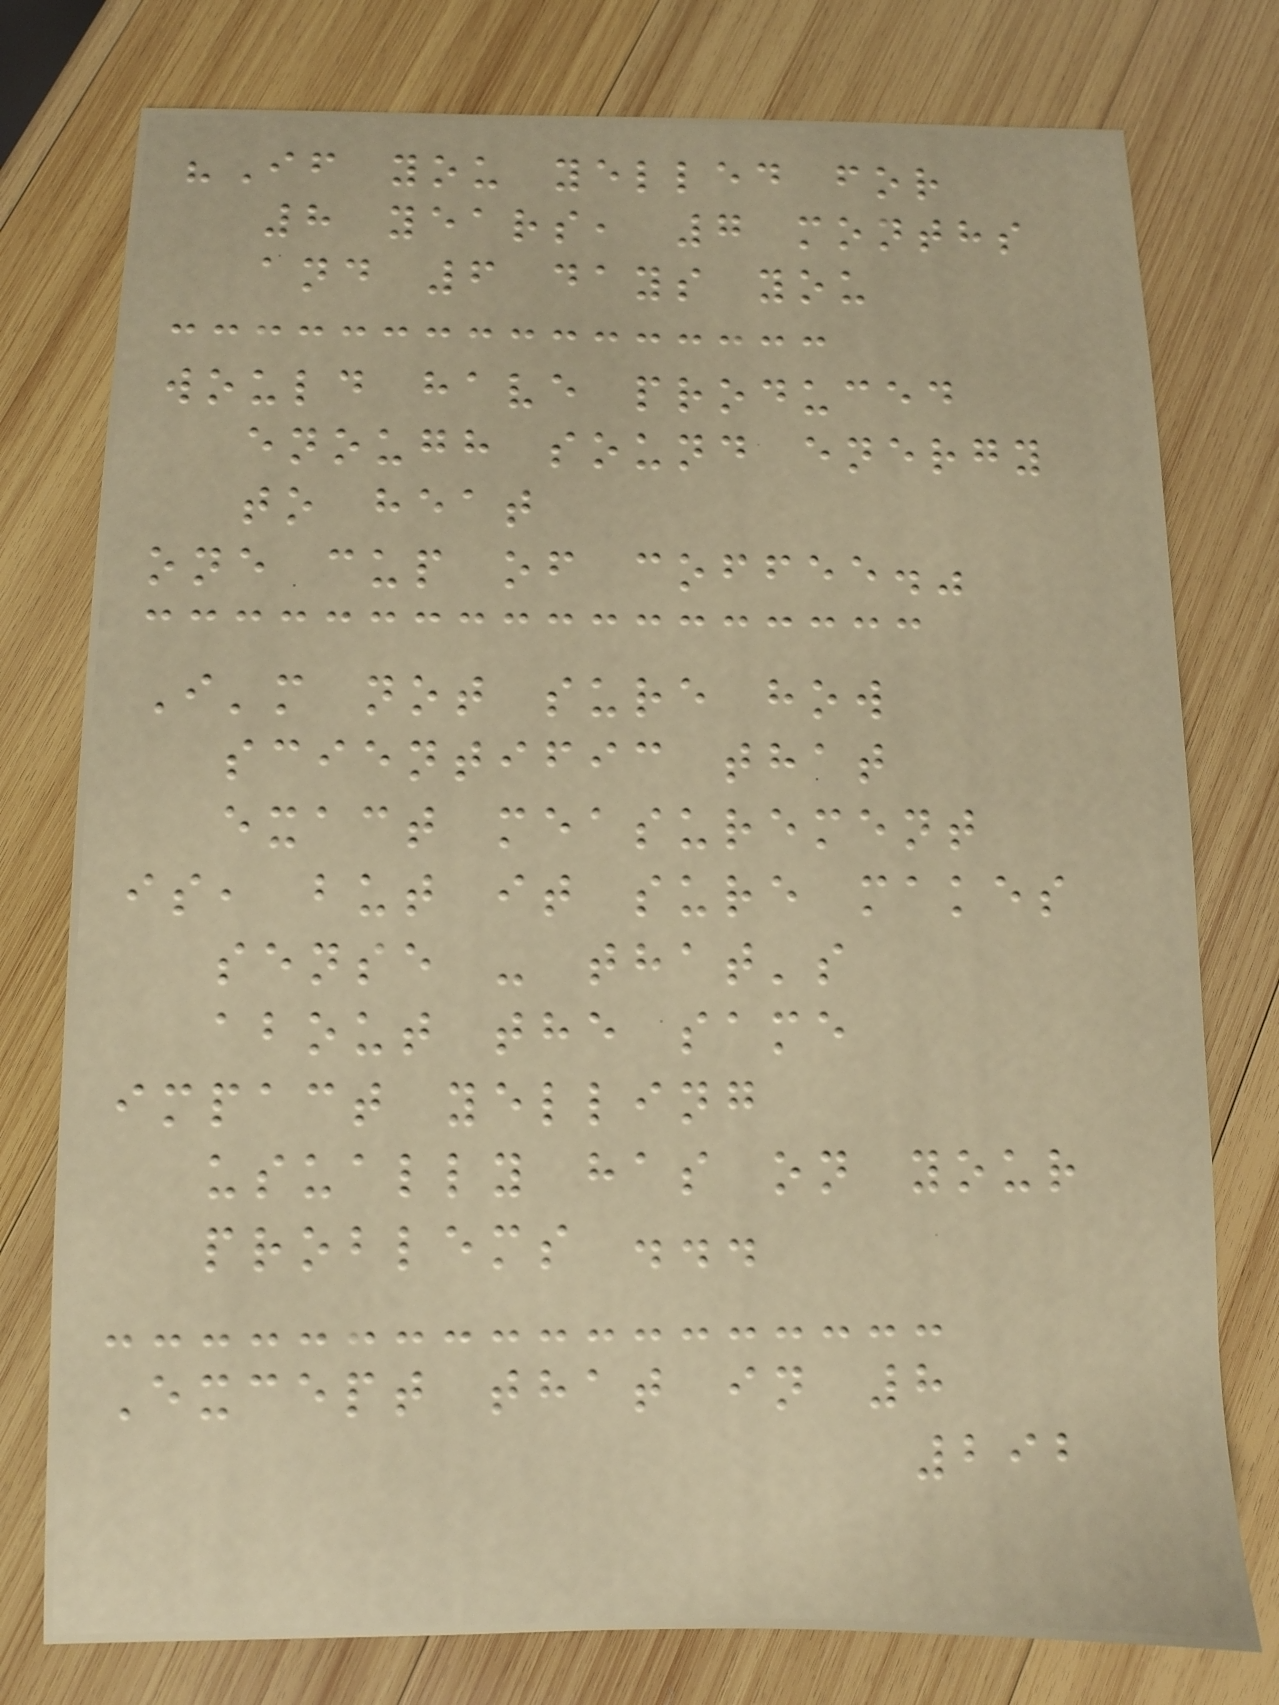"If you yelled for
8 years, 7 months
and 6 days you
would have produced
enough sound energy
to heat
one cup of coffee."
I'm not sure how
scientific that
exact measurement
is, but it sure makes
sense - that's
about the same
impact yelling
usually has on your
problems ...
Except that in 8
292
